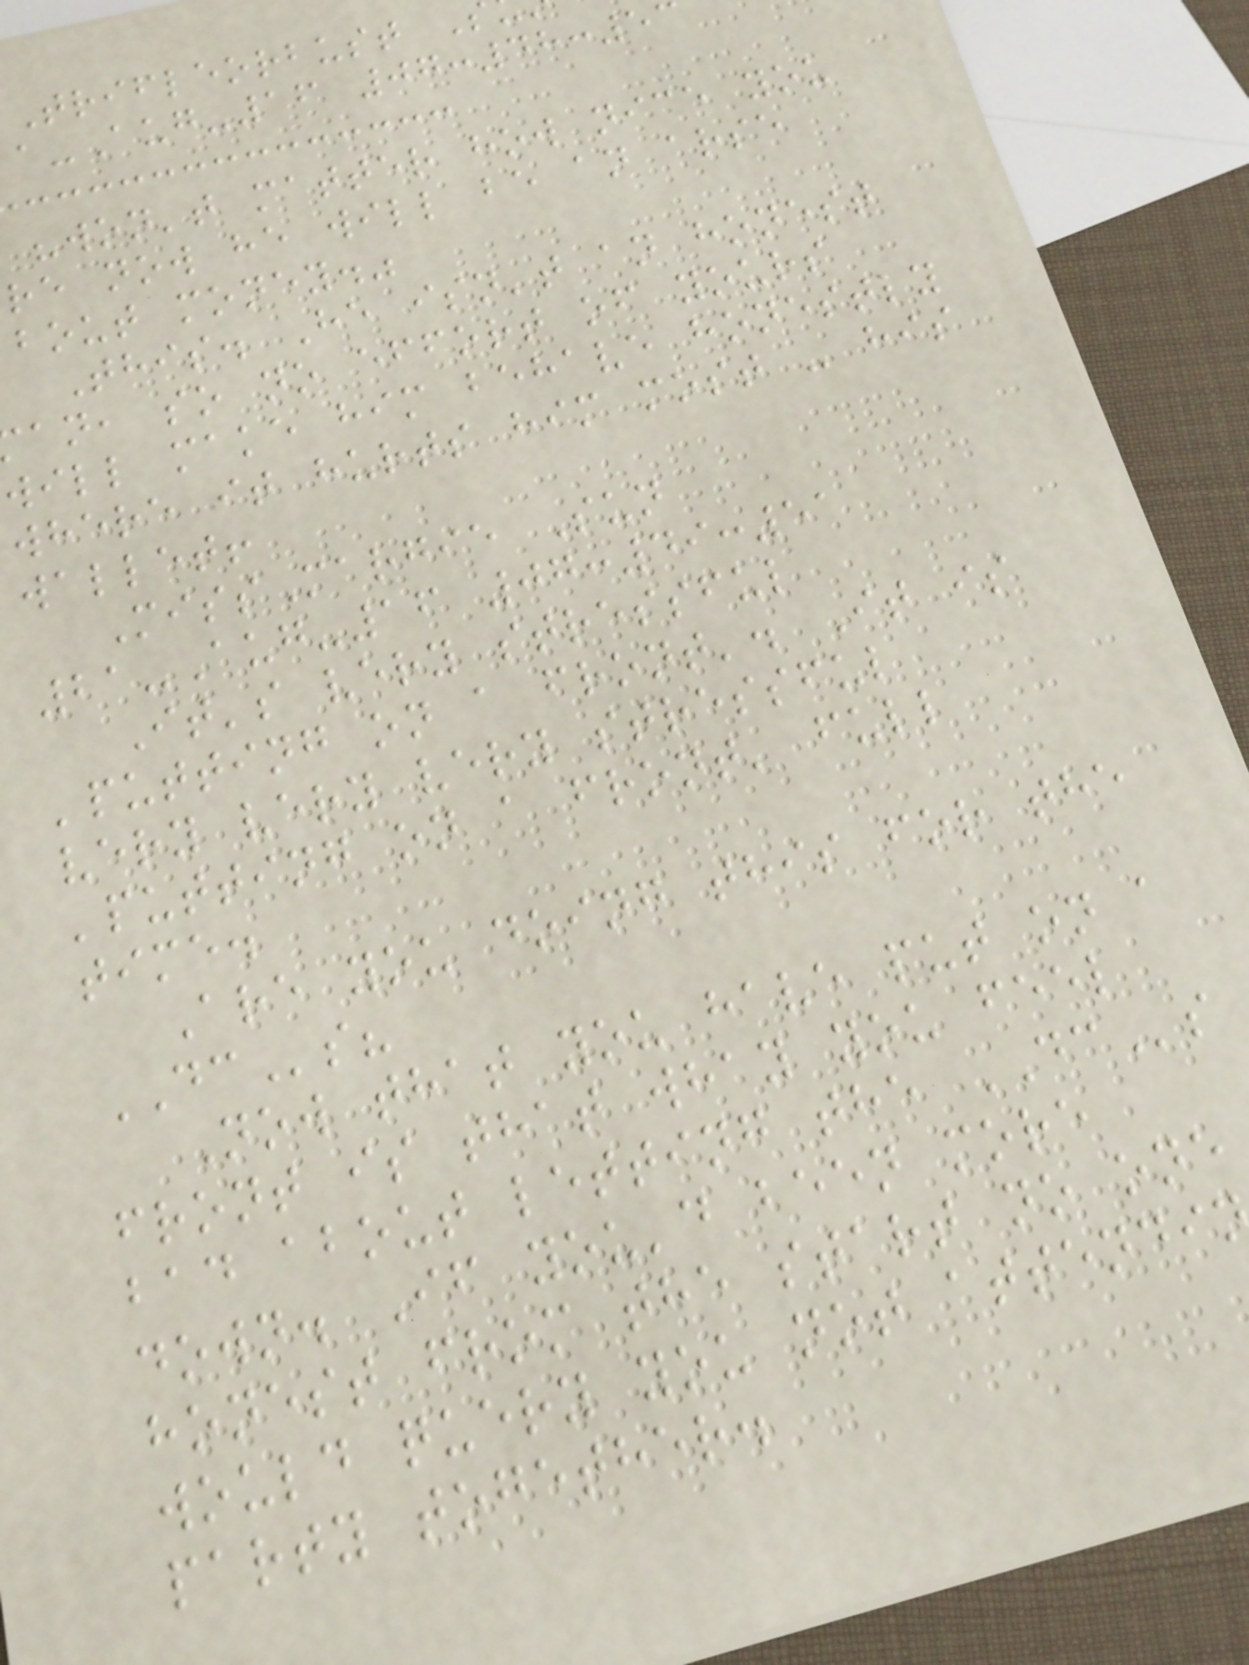Trifleorbust
-Aug-16 07:48:5
"won't matter how nice you
re now he will be an arse
bout money."
This. He isn't an honest
an, so no effort of yours
will make him behave honestly
where it hurts him most - his
wallet!
MissMargie Sun
21-Aug-16 07:49:51
It's very stressful
'putting on a front'. It is
very very very stressful
'putting on a front' full
time.
Are you doing this for the
DCs?
Now that you have put on a
front is that whay you feel
bad about letting the DCs
down. If you'd been more
honest from the start no one
would query you not attendi
party together.
